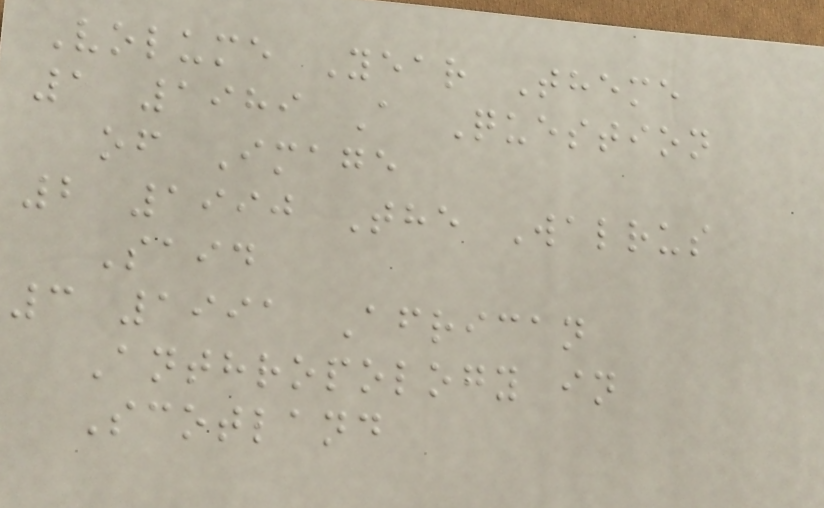Volume Year Theme
1 1989 A Question
of Image
2 1990 The Walrus
Said
3 1991 African
Anthropology in
Scotland
